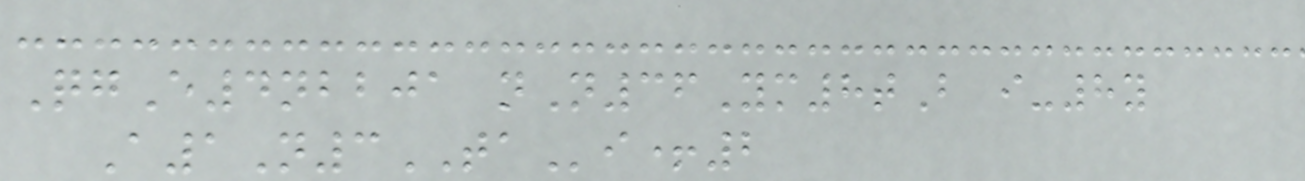QgE4nbbja nN36Ym8tB i-8y
A1N3TAi+2
